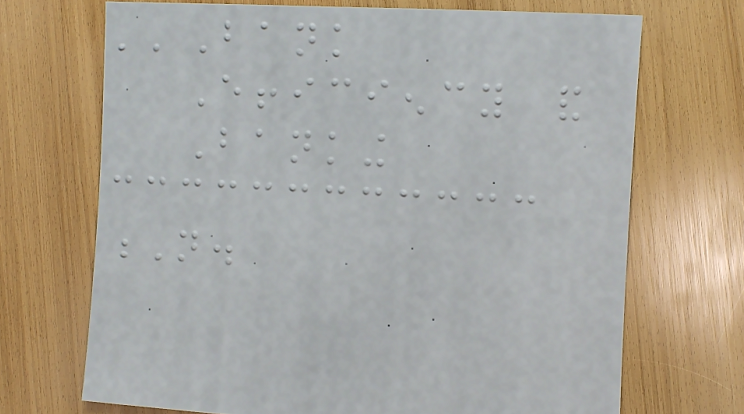''Bank
Efficiency and
Banking
N.
